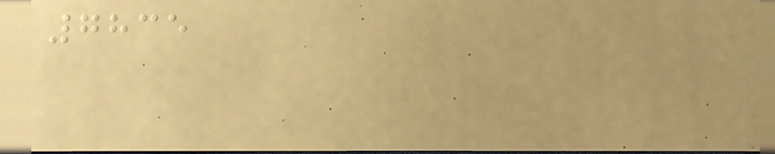7835
